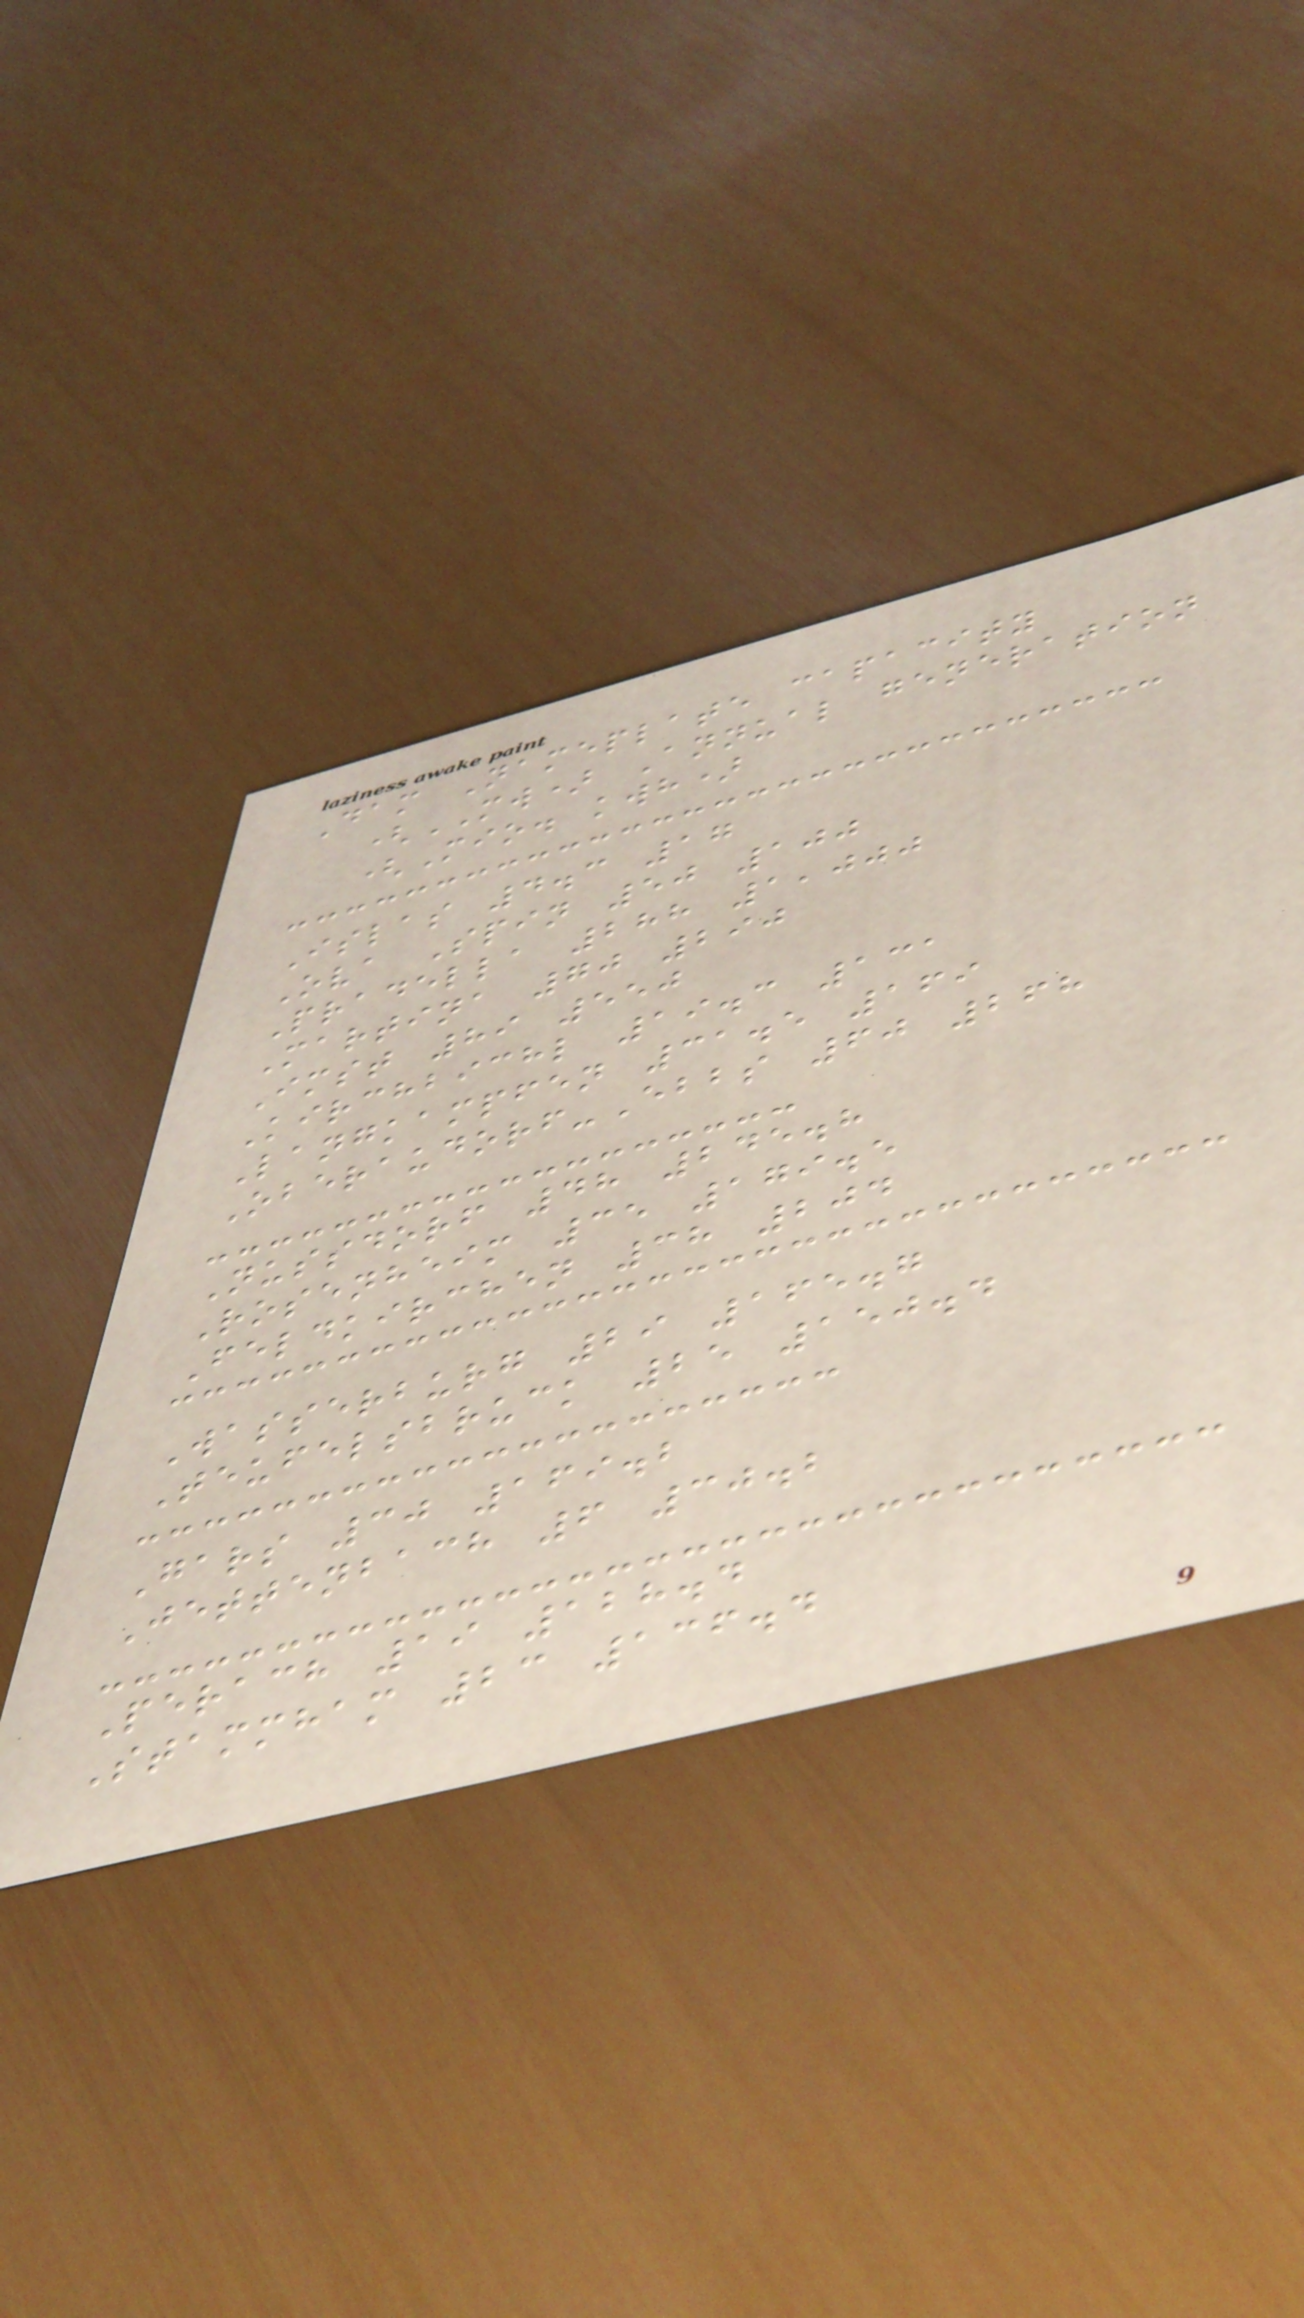Dam Nameplate capacity
(MW) Annual generation
(Mio. kwh)
Islas 4.3 17
Ova Spin 50 100
Pradella 288 1,000
Martina 70 290
Imst 89 550
Kirchbichl 19.3 131
Langkampfen 31.5 169
Oberaudorf-Ebbs 60 268
Nussdorf 48 245.8
Rosenheim 35 179.5
Feldkirchen 38 204
Wasserburg 29 165.7
Teufelsbruck 25 150.4
Gars 30 169.2
Jettenbach 6 30.2
Perach 19 128.4
Stammham 23 136.4
